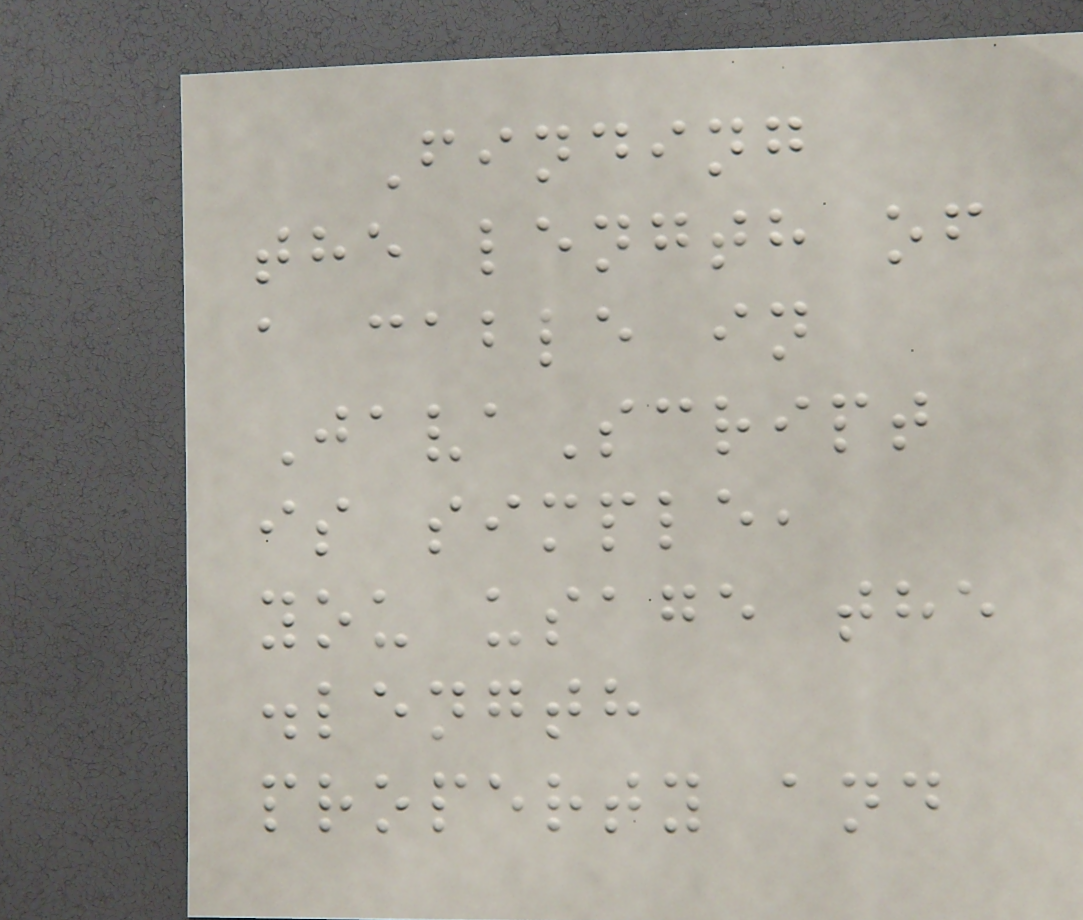Finding
the length of
a cable in
JavaScript
is simple,
you usage the
.length
property and
